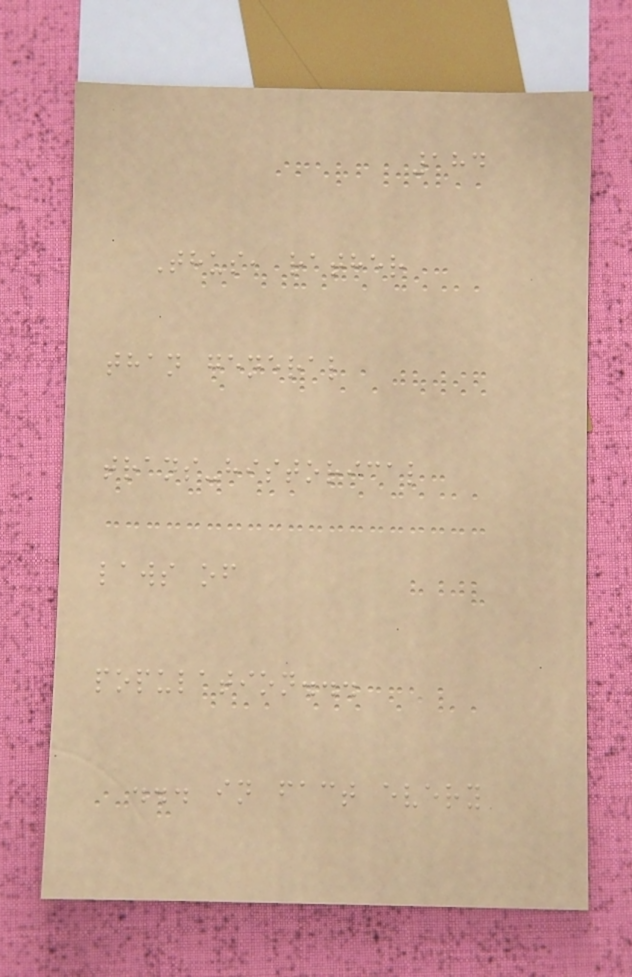184
Thus, rather
than general
trans-historical
laws of
population...
... in fact every
